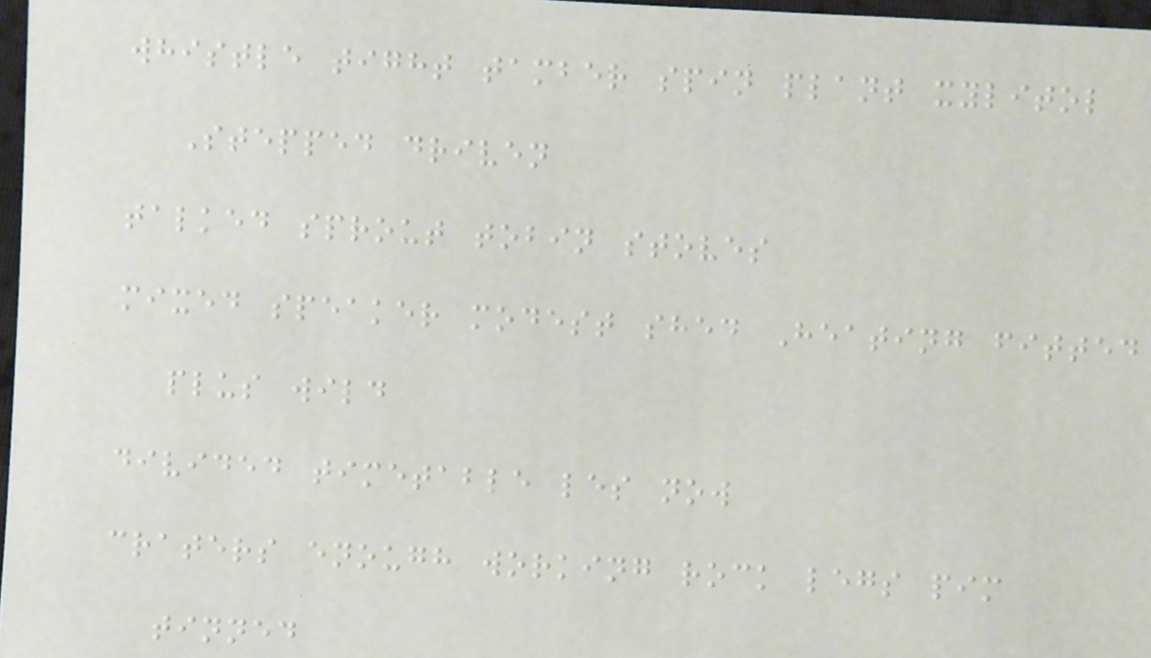whistle tight tamber spin plant xylitol
Stepped driven
talked sprout tobin stoves
mixed speaker modest shed Heating fitted
plus wild
divided timetable les now
craters enough working rock legs pim
tinned
